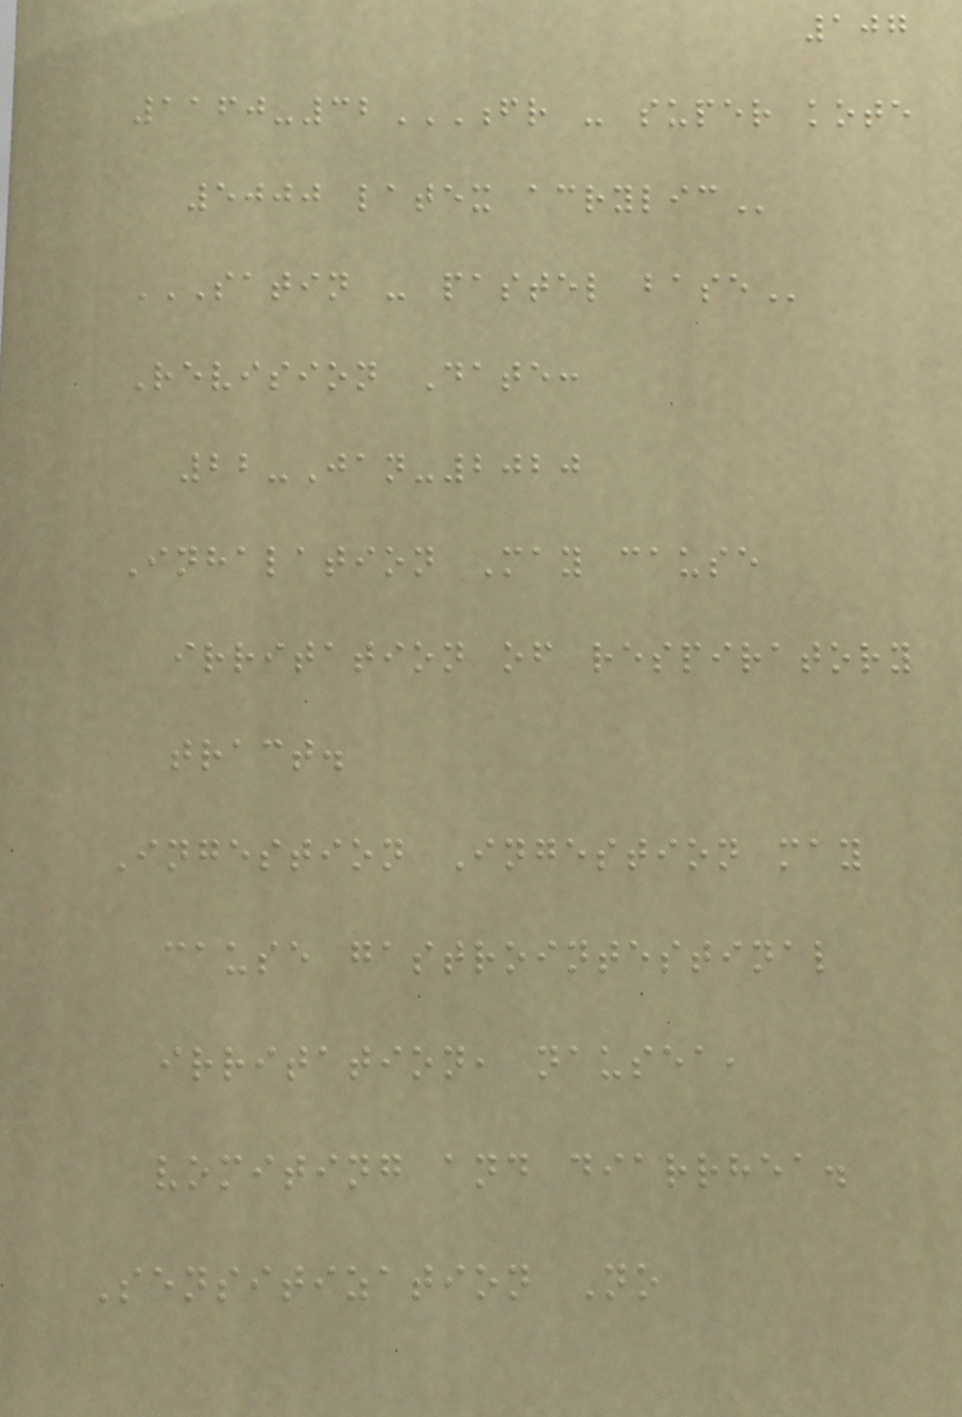107
1160-32FR - SUPER KOTE
5000 LATEX ACRYLIC
SATIN - PASTEL BASE
Revision Date:
22-Jan-2020
Inhalation May cause
irritation of respiratory
tract.
Ingestion Ingestion may
cause gastrointestinal
irritation, nausea,
vomiting and diarrhea.
Sensitization No
